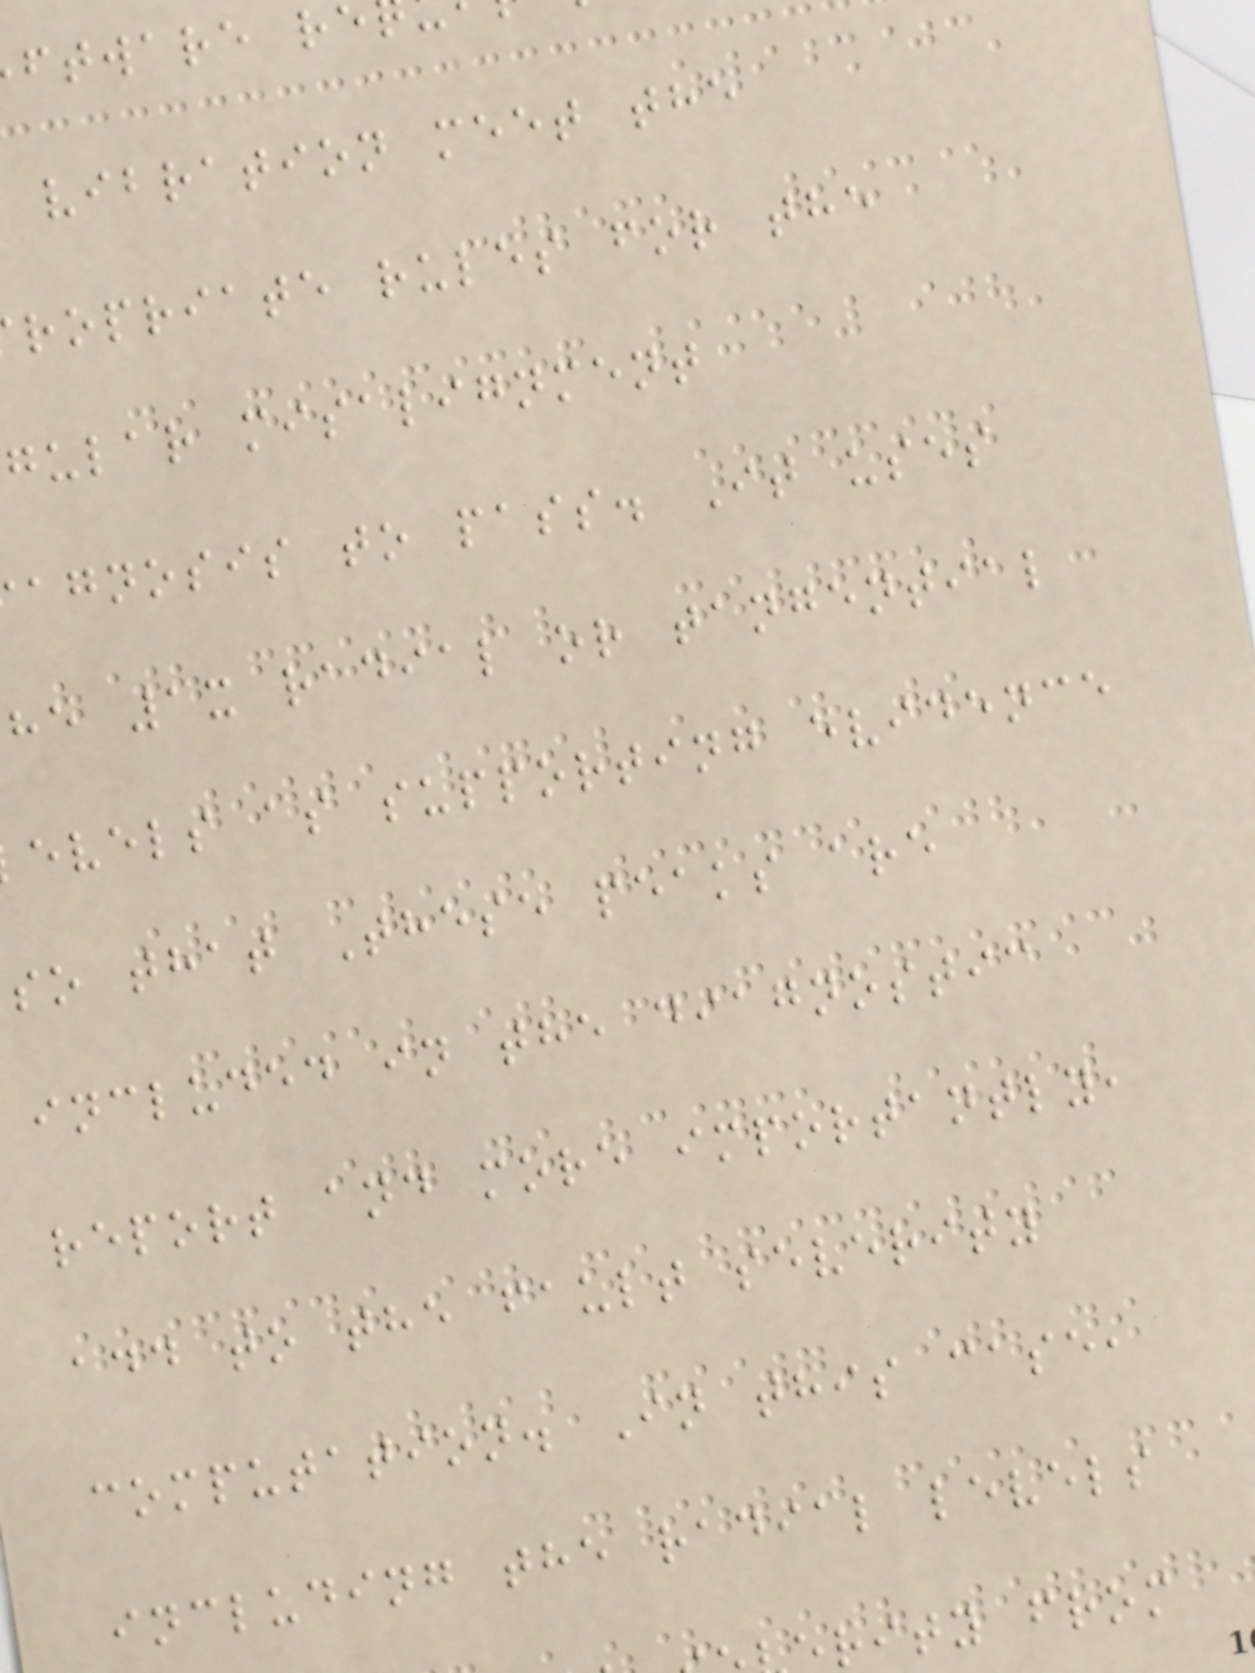ftware re
vibration meet the
ropriate rules for the
gular misalignment
agnosis to pass. It uses
he 1x radial or tangential
evels as supporting evidence
so that These peaks are
included in the diagnostic
report and more importantly,
add to the fault severity
computation. In this case,
including the radial levels
rity from
